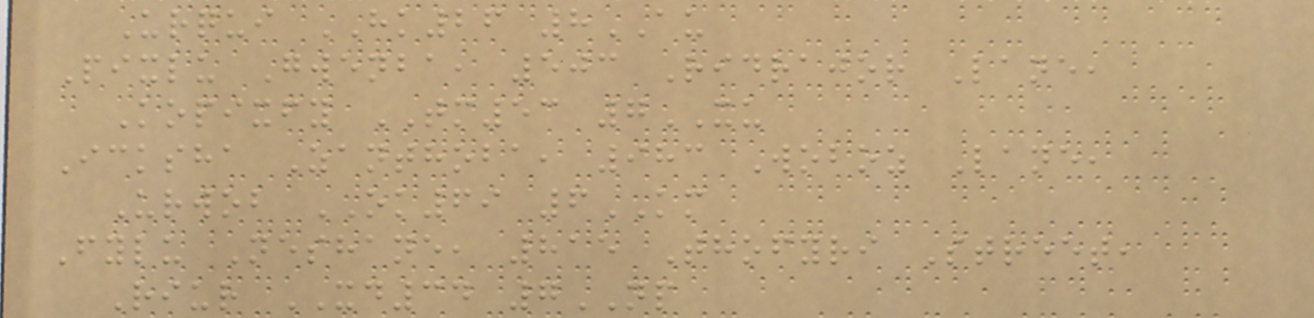Urqui HK26 8AU
Pixlu Gwenba, 503 Ridrajor Lane,
Kopixfy TM53 7XU
Icksha Zanthoba, 983 Woboz Lane,
Urwob OK69 6KM
Fylu Neshane, 815 Thofyri Street,
Riur XD34 7NP
